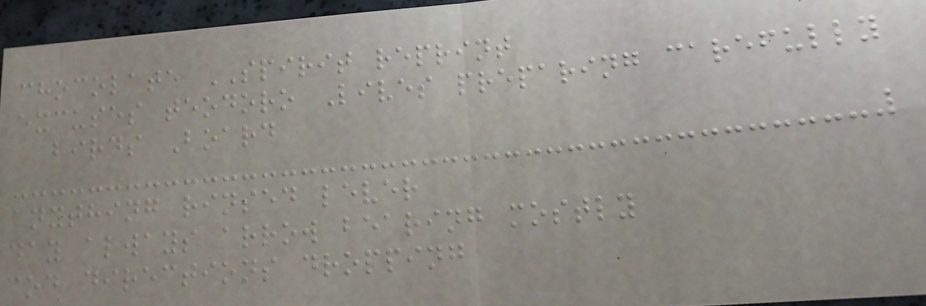chocolate SPIRIT reprint
excuses teodoro Lives preparing carefully
birds Board
anything rinsed lever
day always arrow bearing mostly
cod directions dropping
